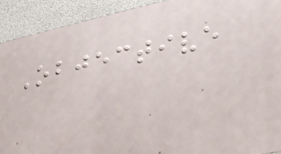Objective
